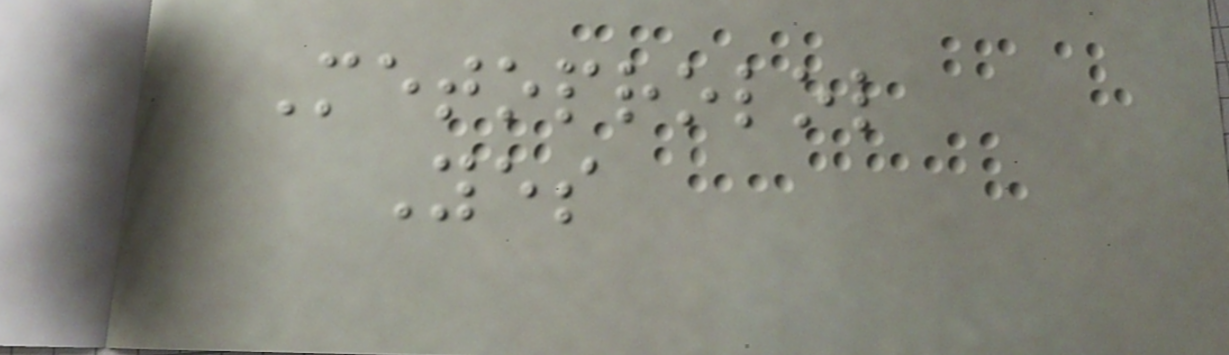Metoprolol
Yes
